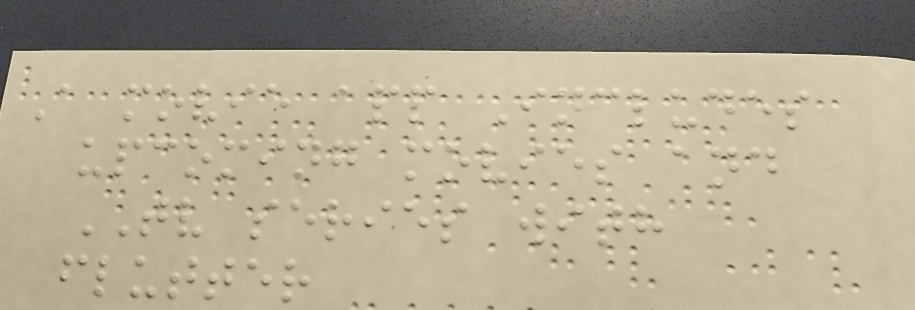A movie app Includes
upcoming movies and
TV series with
flutter
